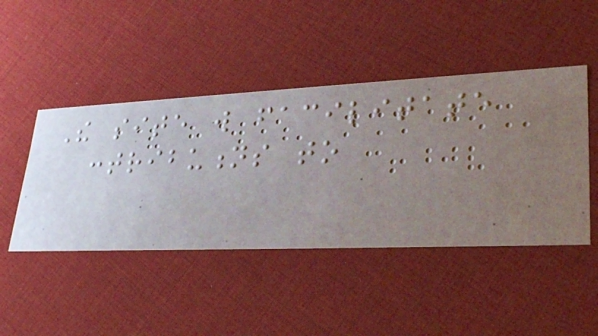The site will facilitate
contributions to
